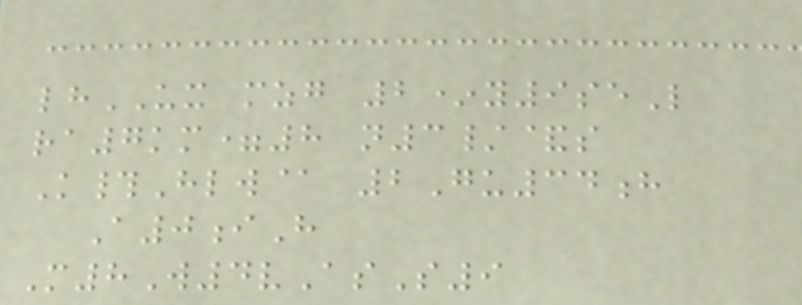lhUX mzg 2*y9seL
ra7km=8 n3/&s
K#Hlw@ 2Gu34h
A0iH
M8W4vAsS9
